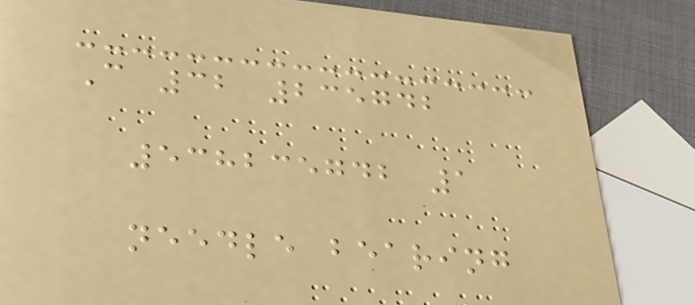C 32 235742
538235742 1
needle bearing
